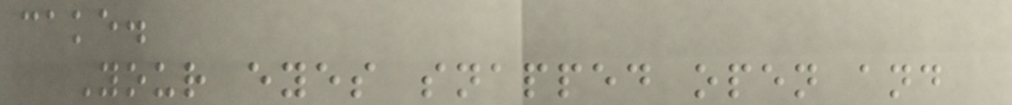cake.
Your eyes snapped open and
